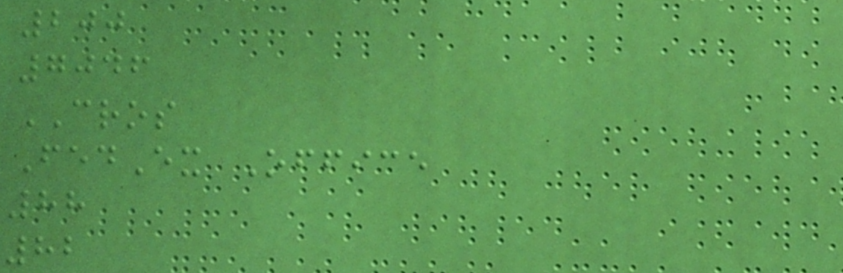200
7046
CROS
FedEx Office
88
82
